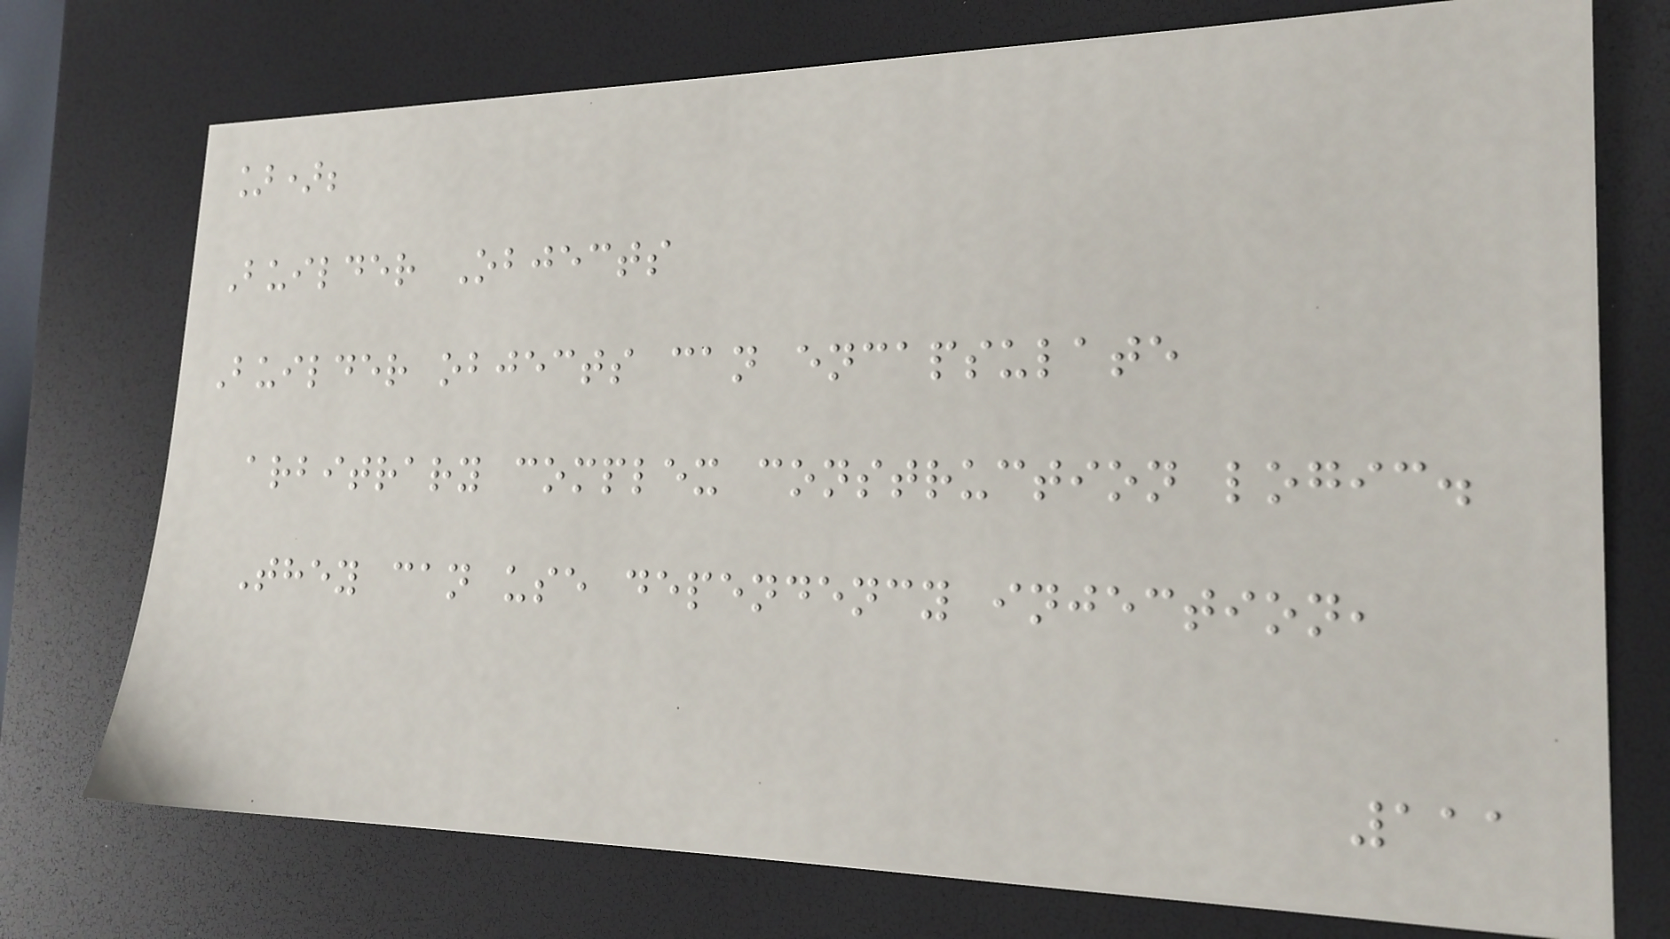]);
Builder Objects
Builder objects can encapsulate
arbitrary complex construction logic.
They can use dependency injection,
111
